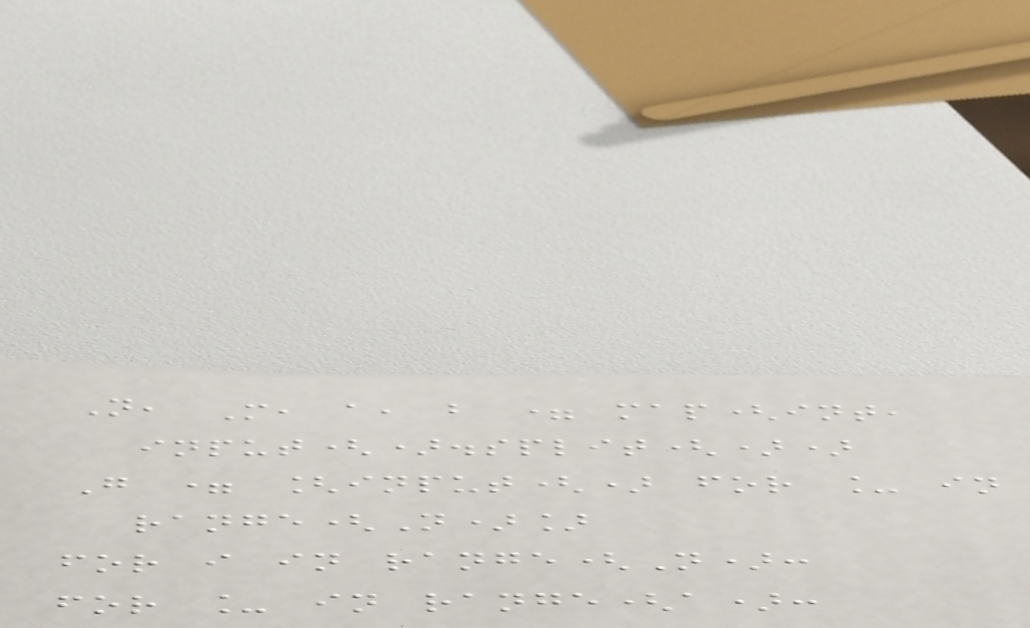N, M, a, b = map(int,
input().split())
G = [input() for _ in
range(N)]
for i in range(N):
for _ in range(a):
